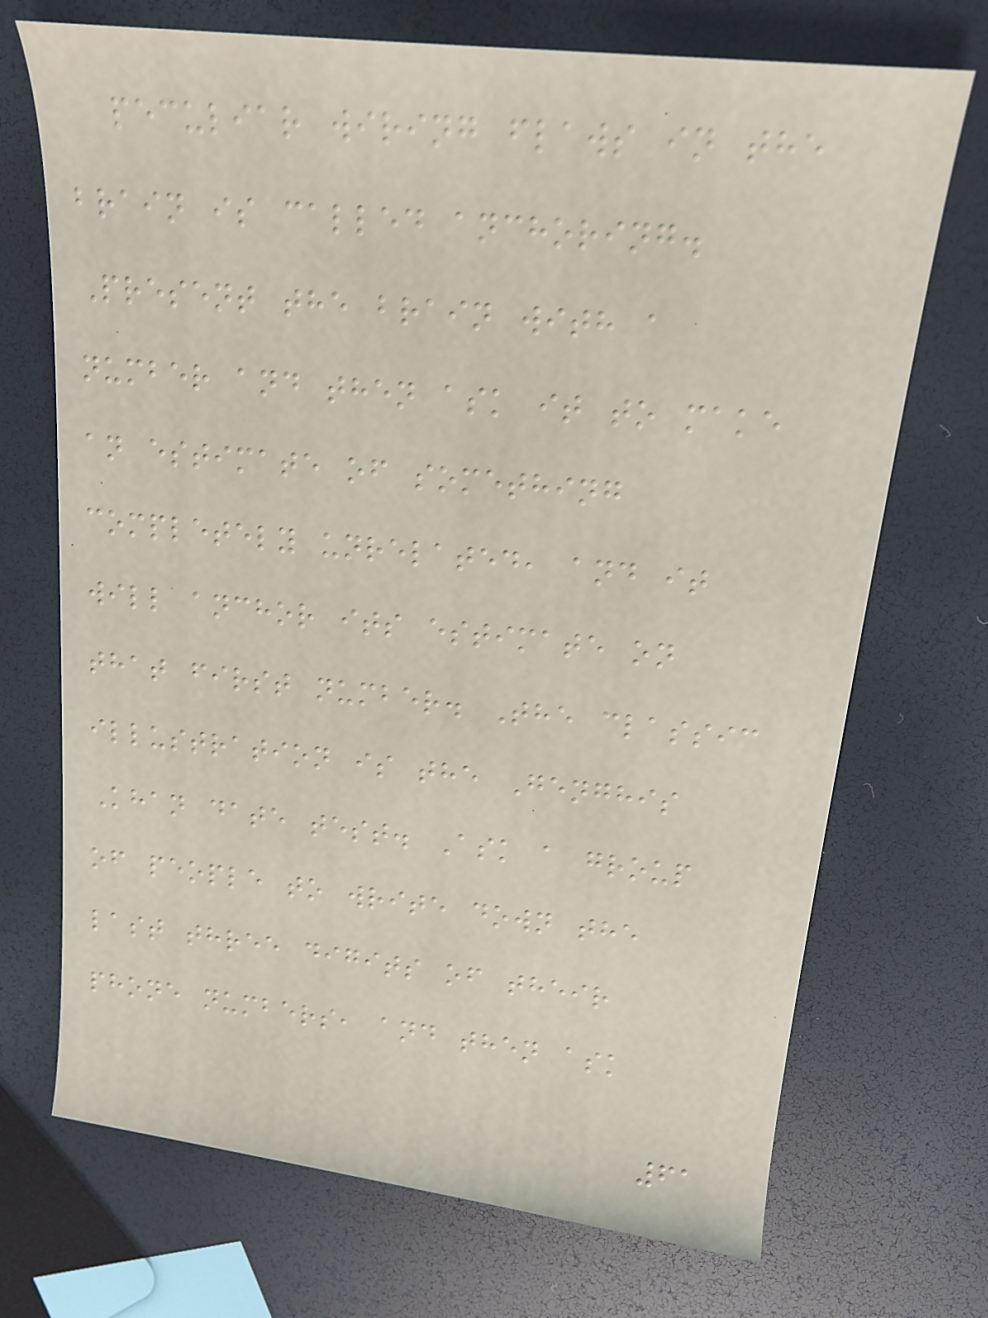peculiar wiring flaws in the
brain is called anchoring.
Present the brain with a
number and then ask it to make
an estimate of something
completely unrelated, and it
will anchor its estimate on
that first number. The classic
illustration is the Genghis
Khan date test. Ask a group
of people to write down the
last three digits of their
phone numbers, and then ask
61
